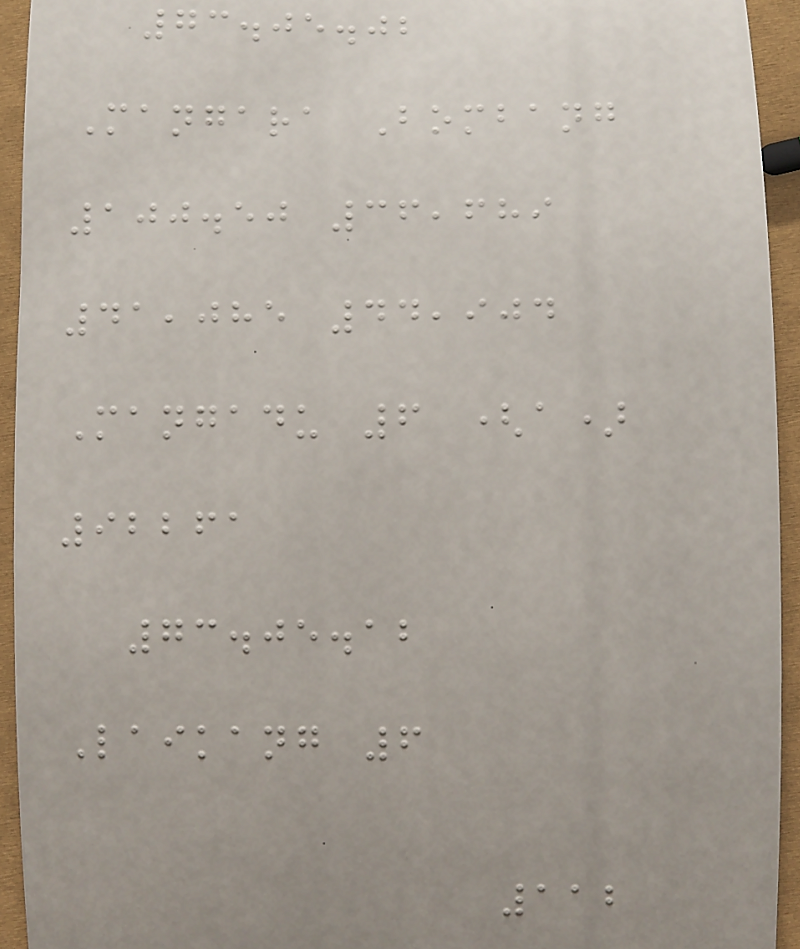73.05.02
Mangara Bombang
100.50 36,689
41,085 44,904
Mangadu 6 (a)
92261
73.05.12
Laikang 6
112
